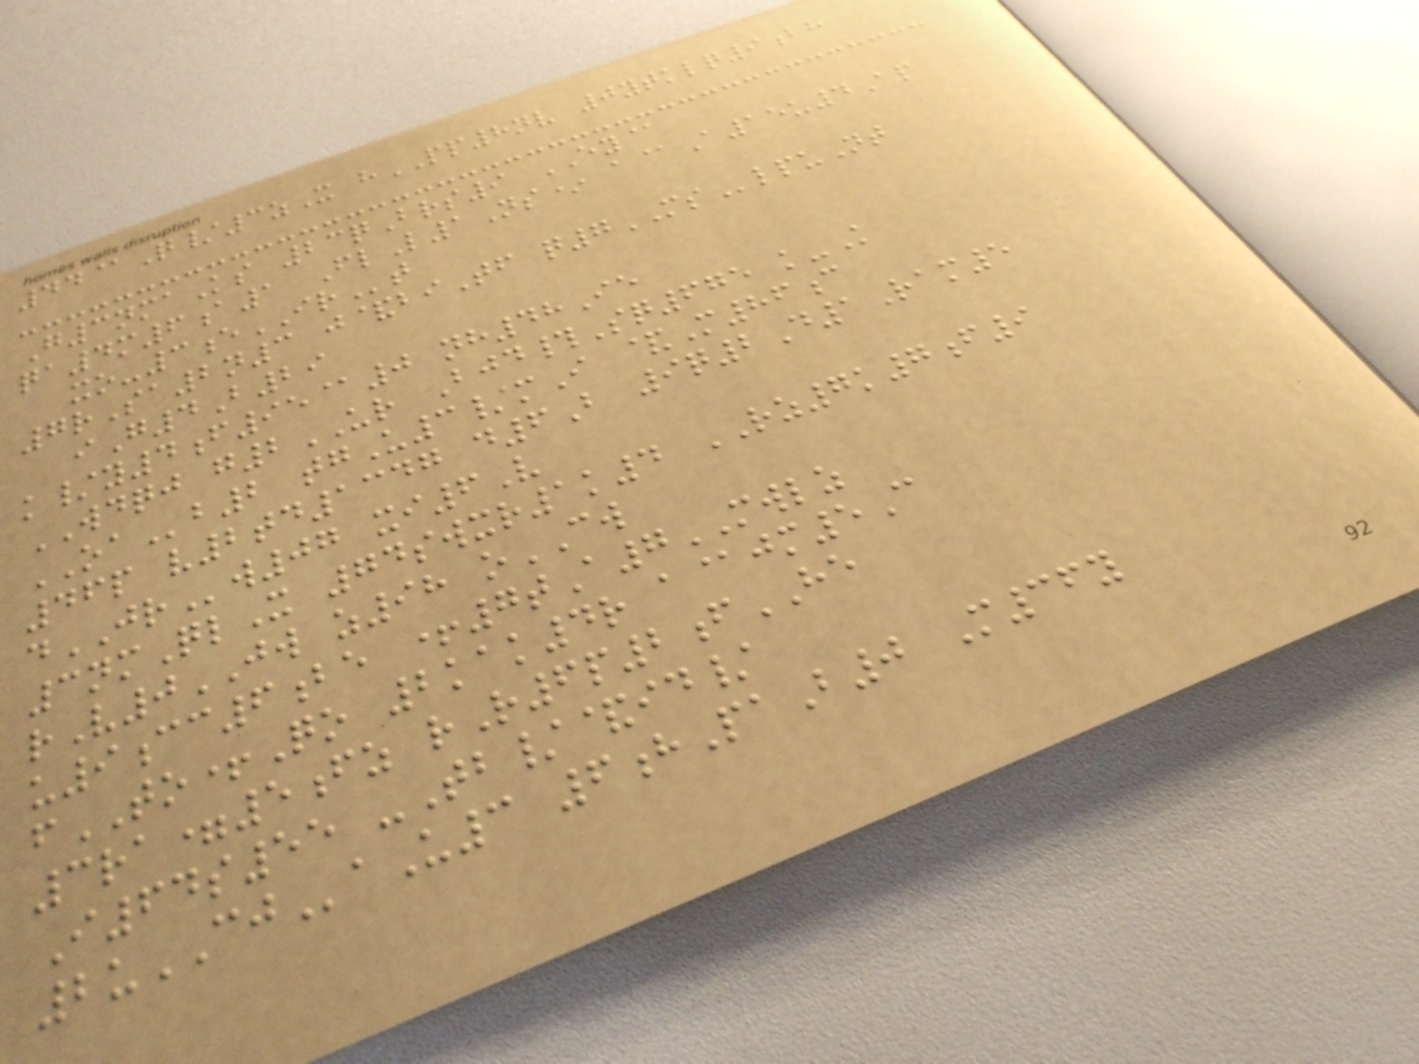44@Q/3zX hPP8nv 0ytklq9bh
G3nmaKs 23qBrs9 EY@
qa4m6a1 FlL1Ns* a@A15u4Ap
xo-3eIRt
7rSa2n3 j&biTf q7MSlpuNt
iG4B29
k/y4f95@0 nh48Ie
WDQJ g2UR Bjd#Sq675 k-K
OAb2 tgU3/mI &M86c
46p v2td1347 d6B 9q2D1Ram5
dJRw07 xi6V
3nmQlX 74swxr1k4 RZ7k7f9
rV0JW z98 oCW
u9cc6be +7tA7MWLZ
fTO+Qo 2kak4r a@jm5C
3ra=5fz rR6p2fHE
I64s55 -Tb/&id/
2uCJaU3 6hPaB0 M36y
